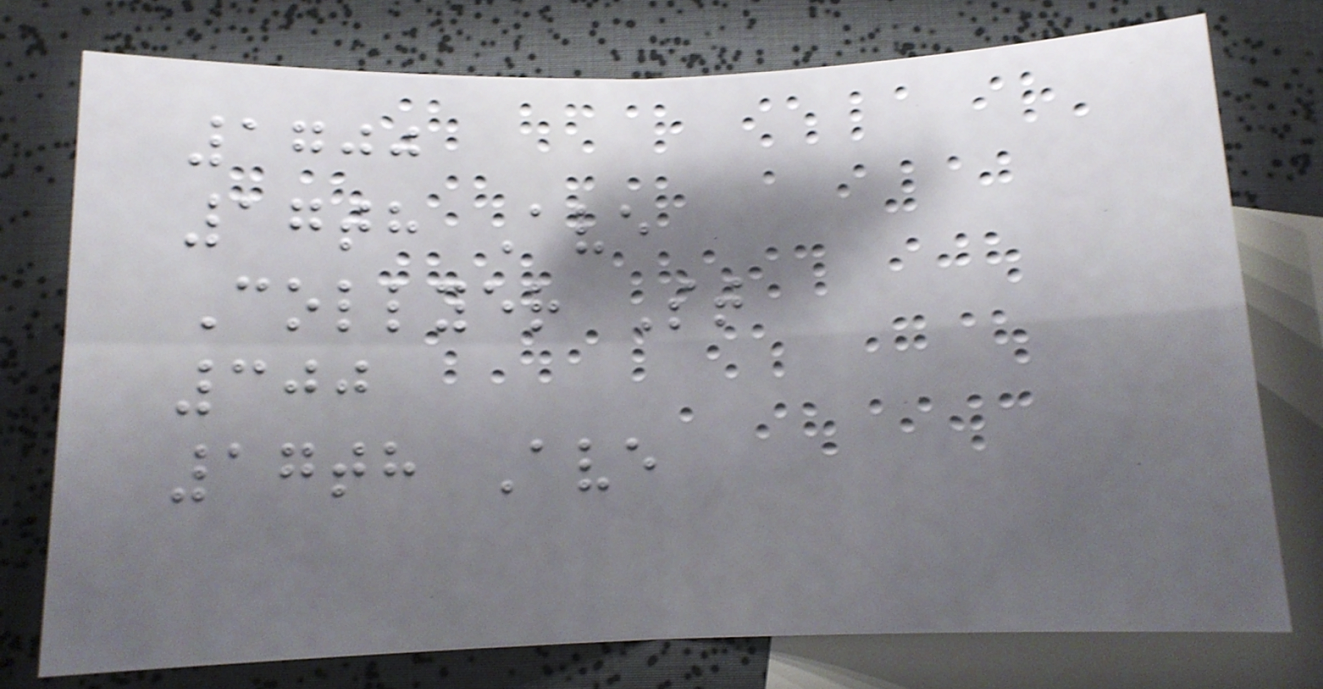1700
17th Ave
Collyer St
300
17th Ave
